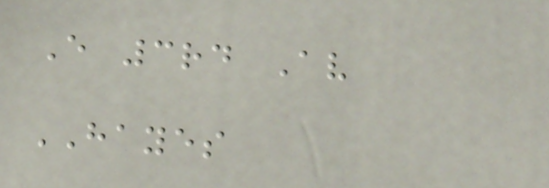E 3rd Av
HAYES
